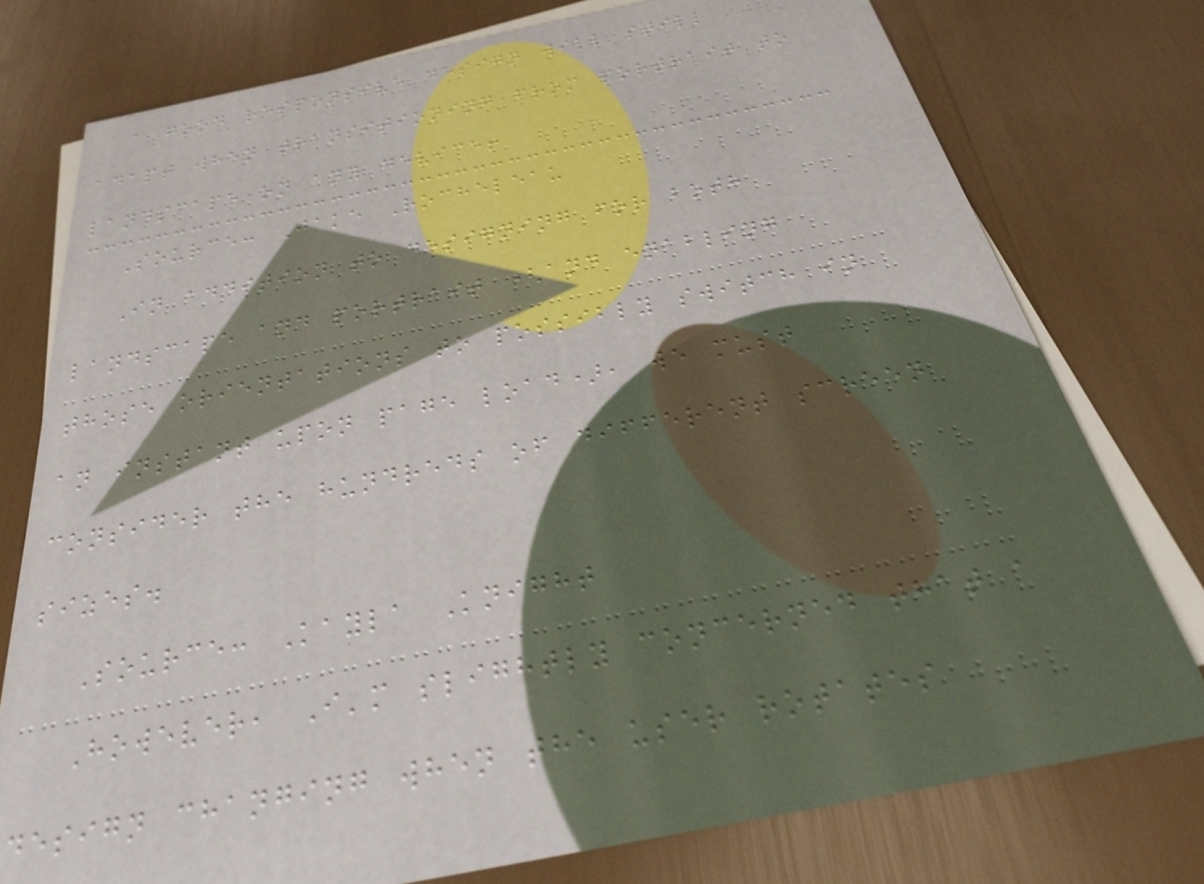a good responsive design will still
adapt when transitioning from portrait to
landscape on any device!
Source: Jake Rocheleau
In addition to designing for both
landscape and portrait (and enabling
those orientations to possibly switch in
an instant upon page load), we must
consider the hundreds of different screen
sizes.
Source: Kayla Knight
However, I'm slightly concerned that a
design changing when the user rotates
